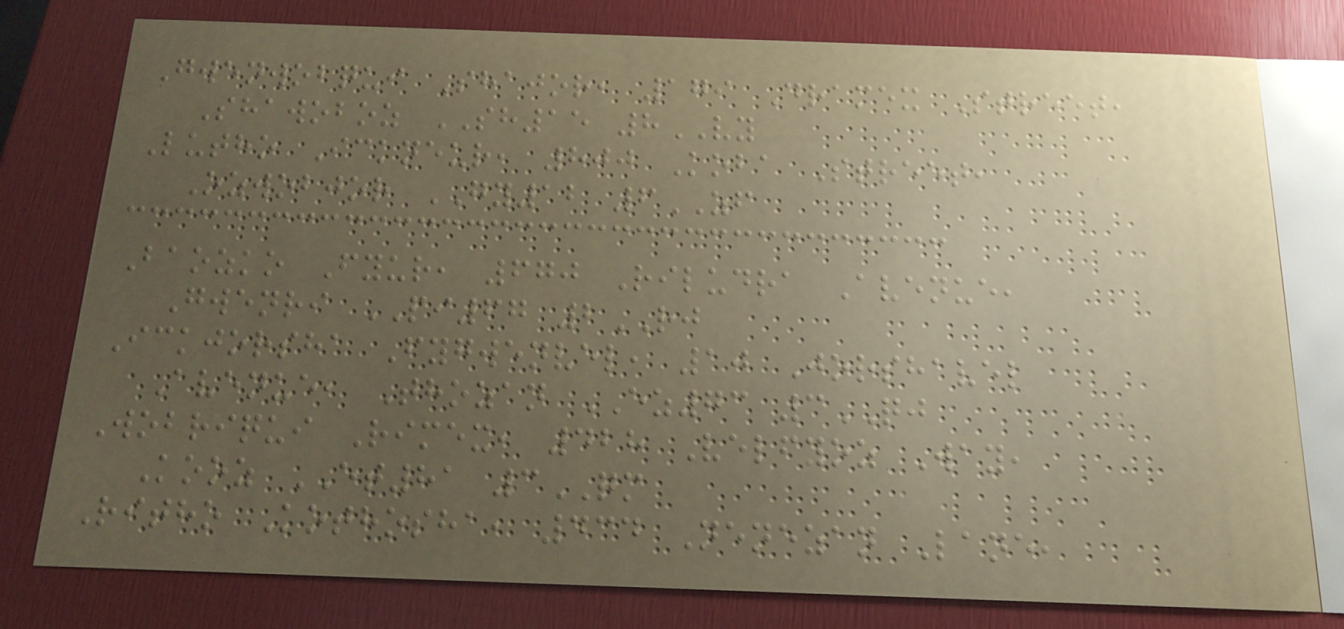Gwenwobqui Shajor, 179 Dramex Street,
Shawoboz SH15 8VY
Lutho Ickneur, 800 Koba Street,
Ozwobjor GY12 6ZF
Baozko Fyur, 670 Riludra Avenue,
Gwenri PI67 2RJ
Ickjorsha Fygwenvel, 10 Jorshavel
Avenue, Thozan EZ73 3QJ
Wobriqui Rimex, 428 Velfyoz Way,
Kooz ET81 3QM
Ritho Kothosha, 434 Nenezan Lane,
